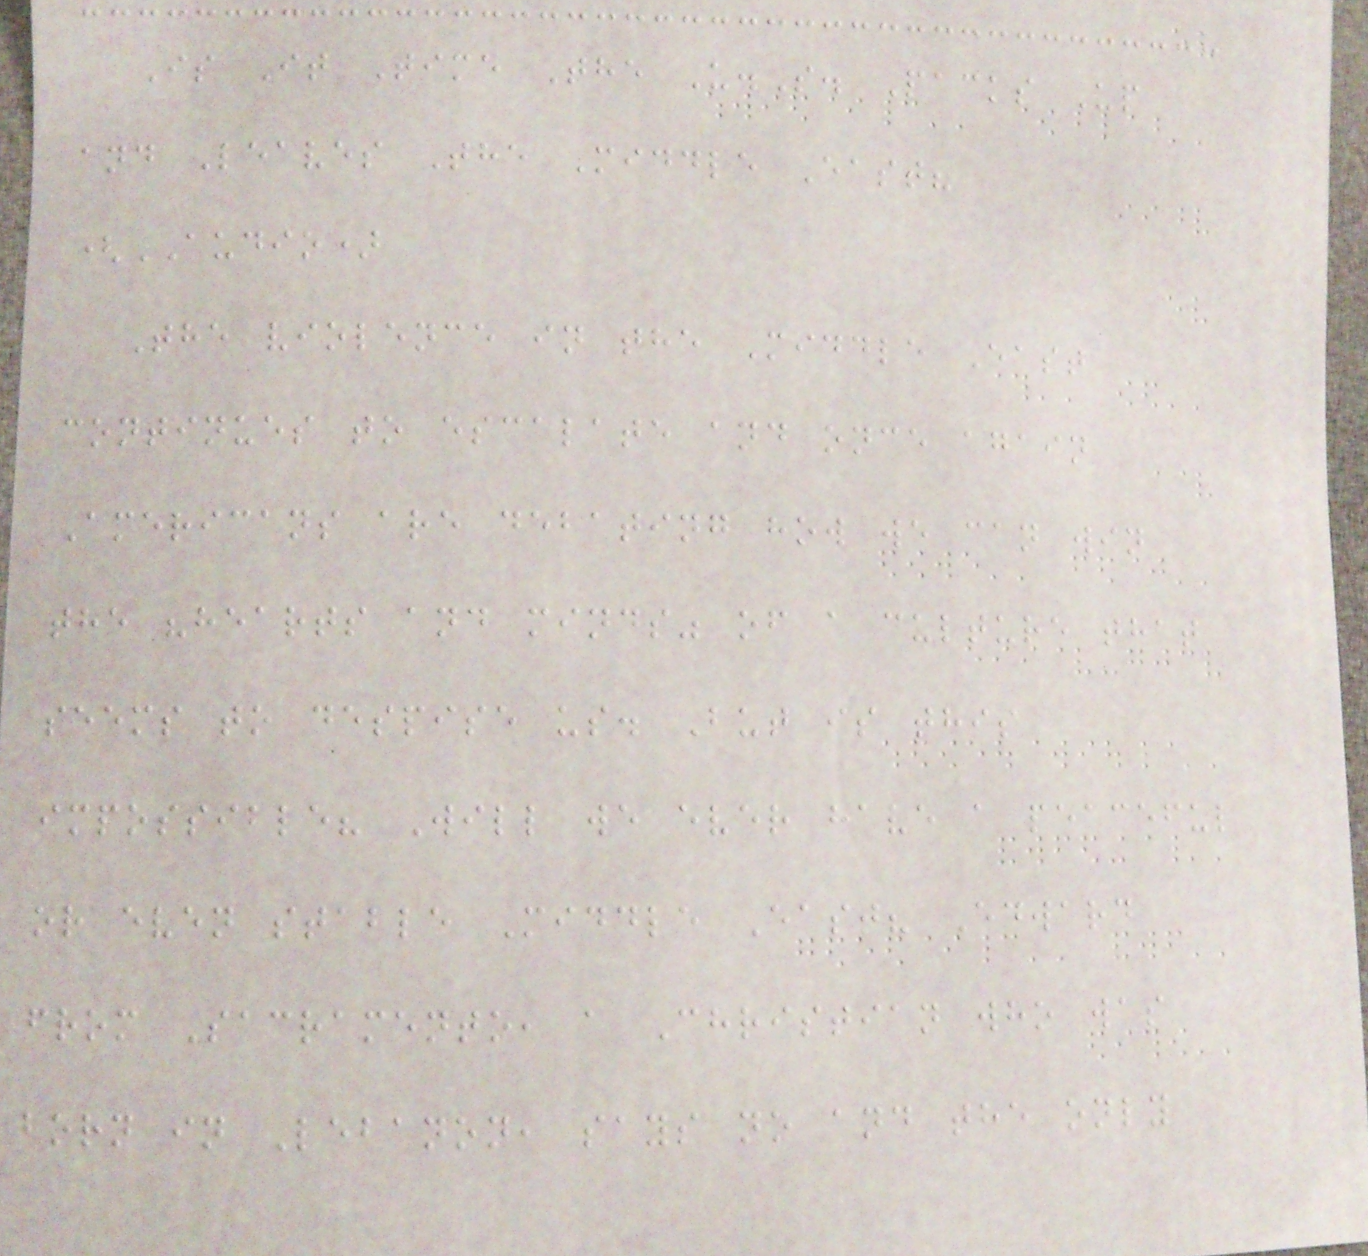Is It Time The U.S. Packs Up
and Leaves The Middle East?
(AUDIO)
The violence in the Middle East
continues to escalate and once again
Americans are debating how we can win
the "hearts and minds" of a culture that
seems to despise us. But is this
impossible? Will we ever have a peaceful
or even stable Middle East? Edward
from Sacramento, a Christian who was
born in Lebanon, says no and the only
